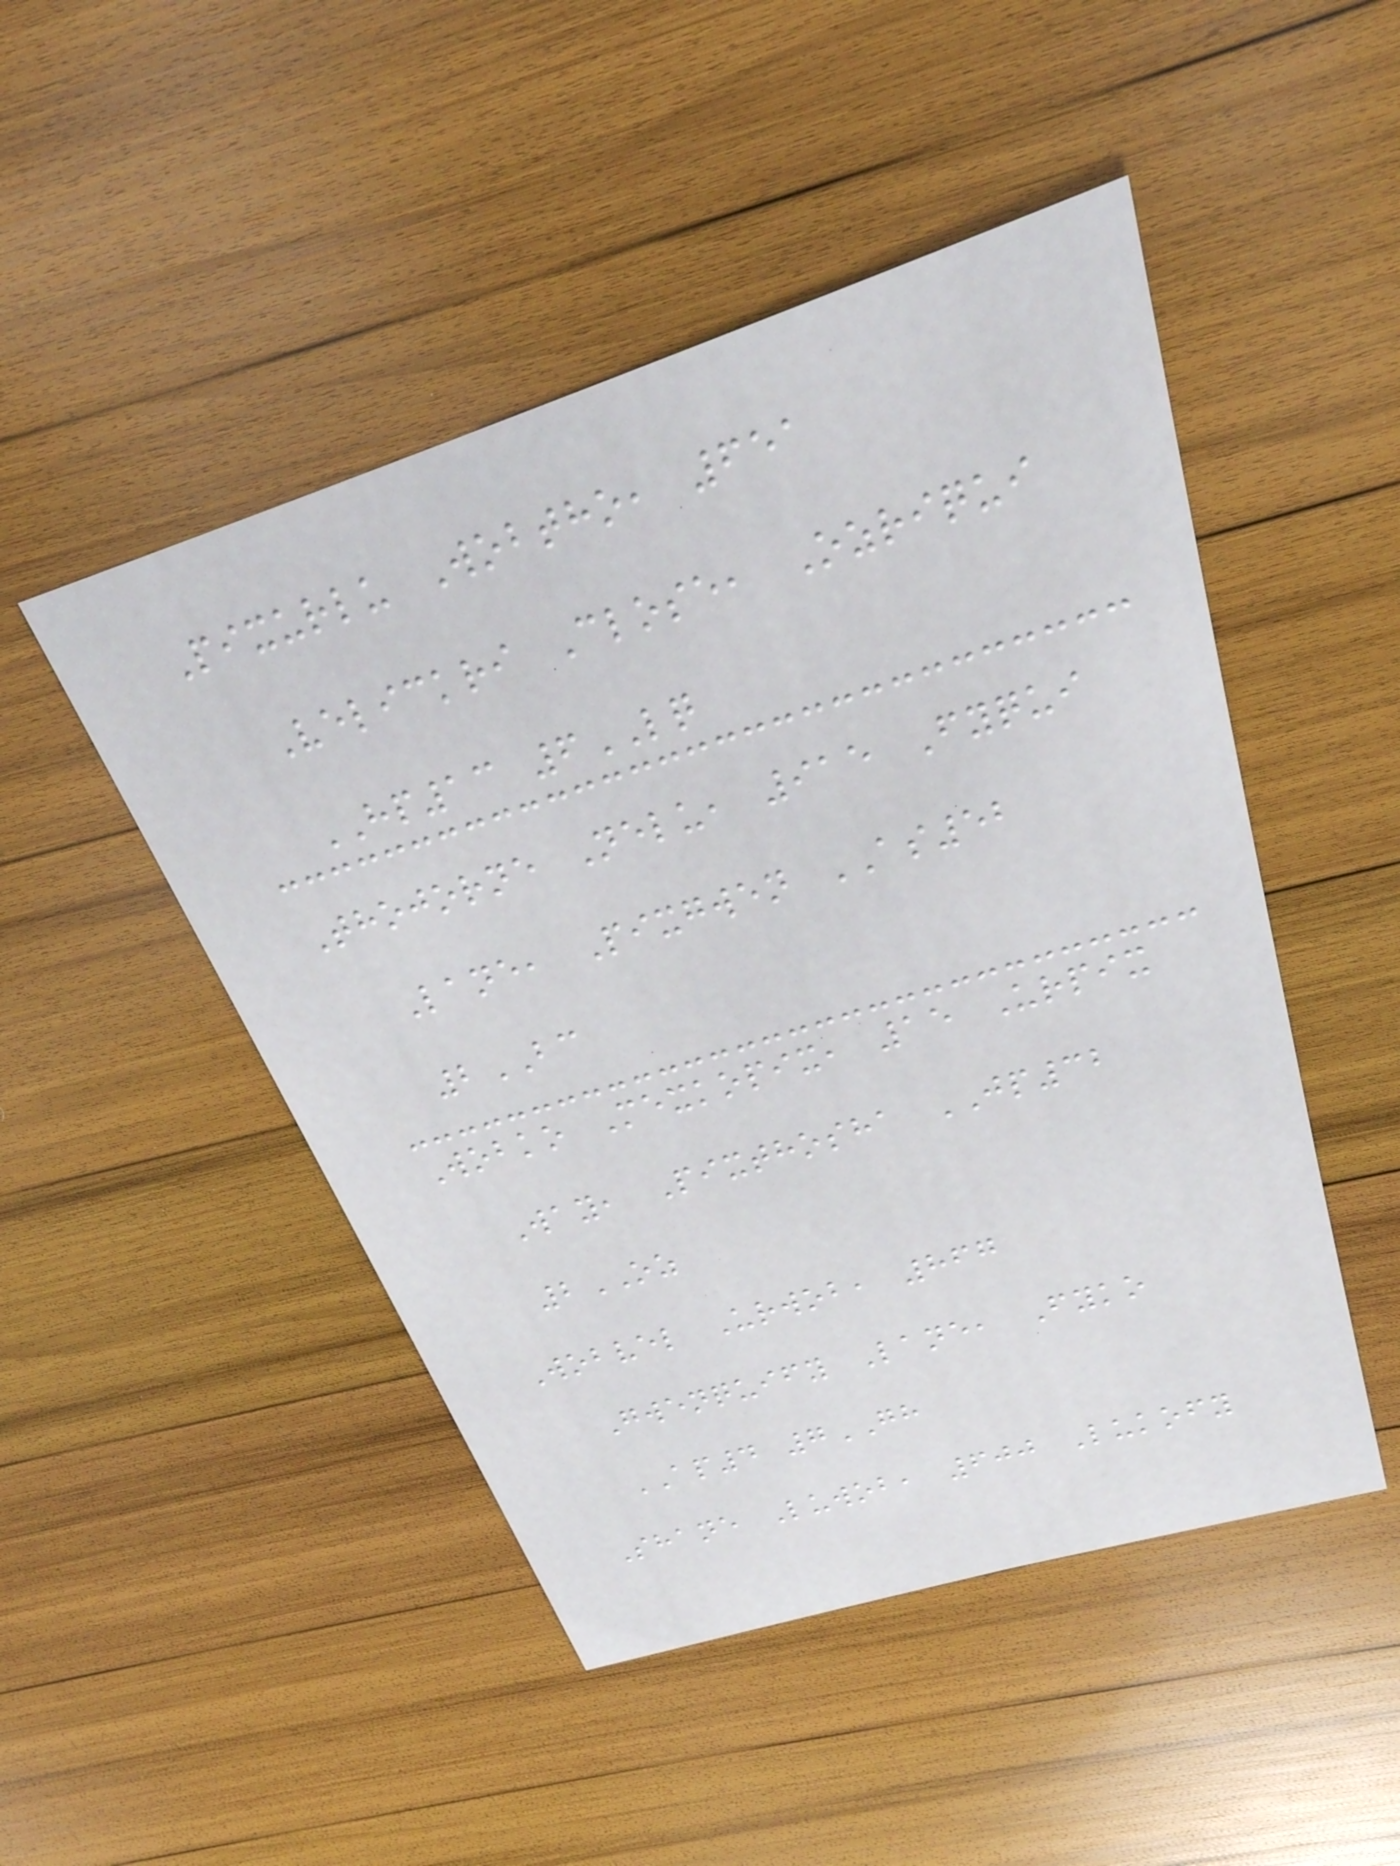Pixurlu Wobtho, 651
Velickri Close, Ozriqui
HP13 6LQ
Thojorne Nelu, 915 Fyqui
Lane, Pixgwen AS52
2BC
Wobko Mexkopix, 15 Urpix
Way, Pixthosha JP32
2OZ
Wobvel Urwob, 867
Gwenquify Lane, Fyko
AP4 7GH
Shane Luwob, 600 Lukofy
